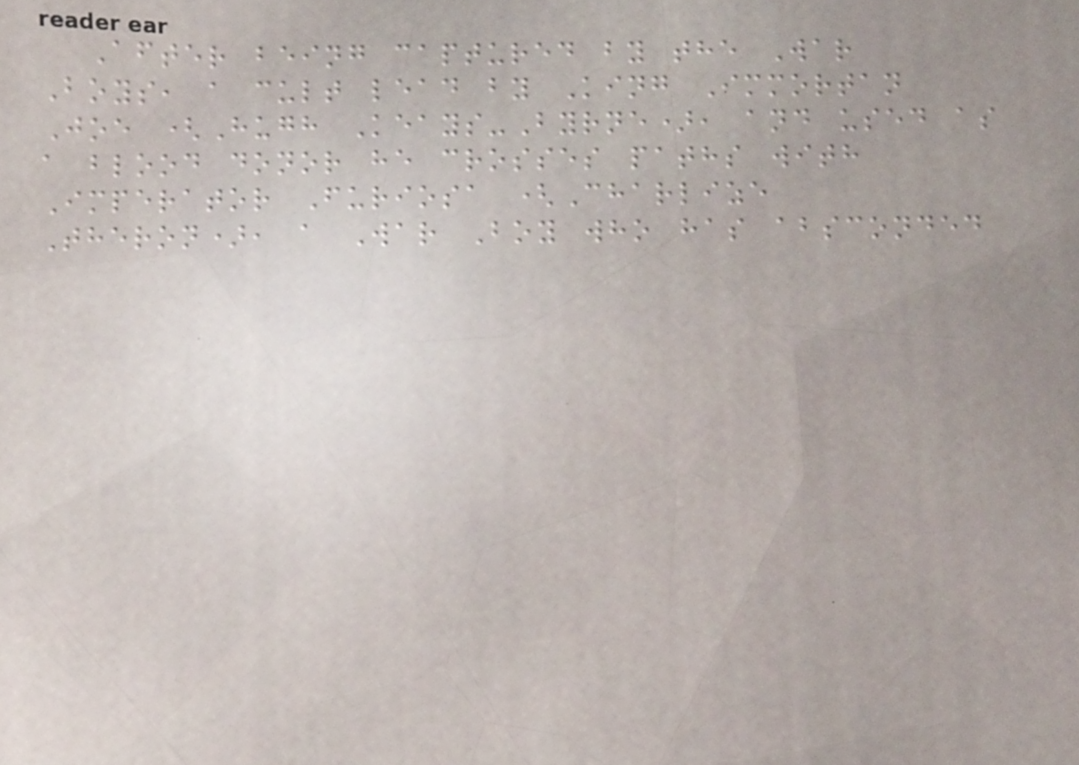After being captured by the War
Boys, a cult lead by King Immortan
Joe (Hugh Keays-Byrne), and used as
a blood donor he crosses paths with
Imperator Furiosa (Charlize
Theron), a War Boy who has absconded
